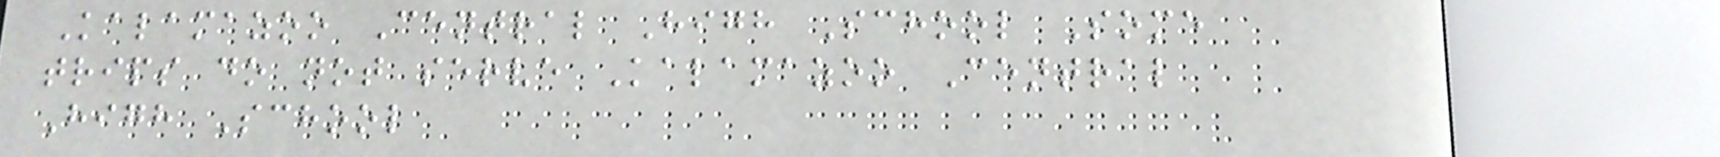Kalamazoo Central High School Some
trips do not serve Kalamazoo Central
High School
